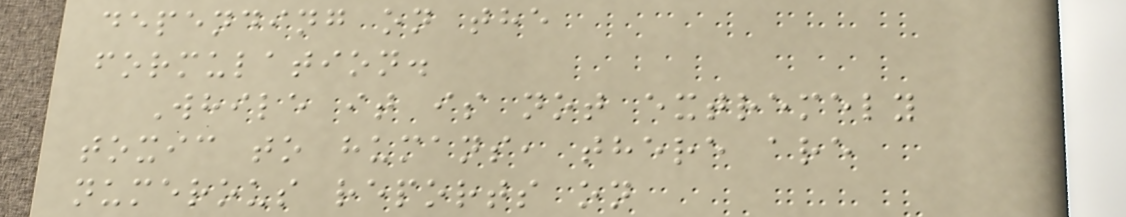depending on the
formulation.
While it is not extremely
toxic to humans, there are
numerous reports on
